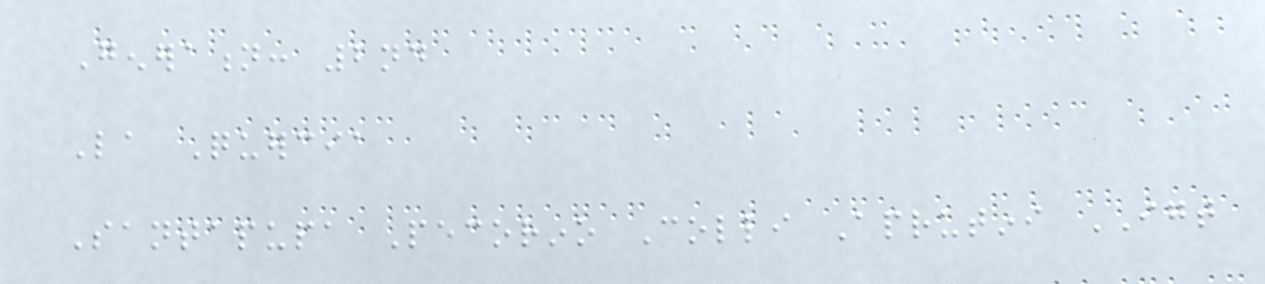Generation: 2nd
La Quercia
Santapupa Pecorino Colli Aprutini IGT
